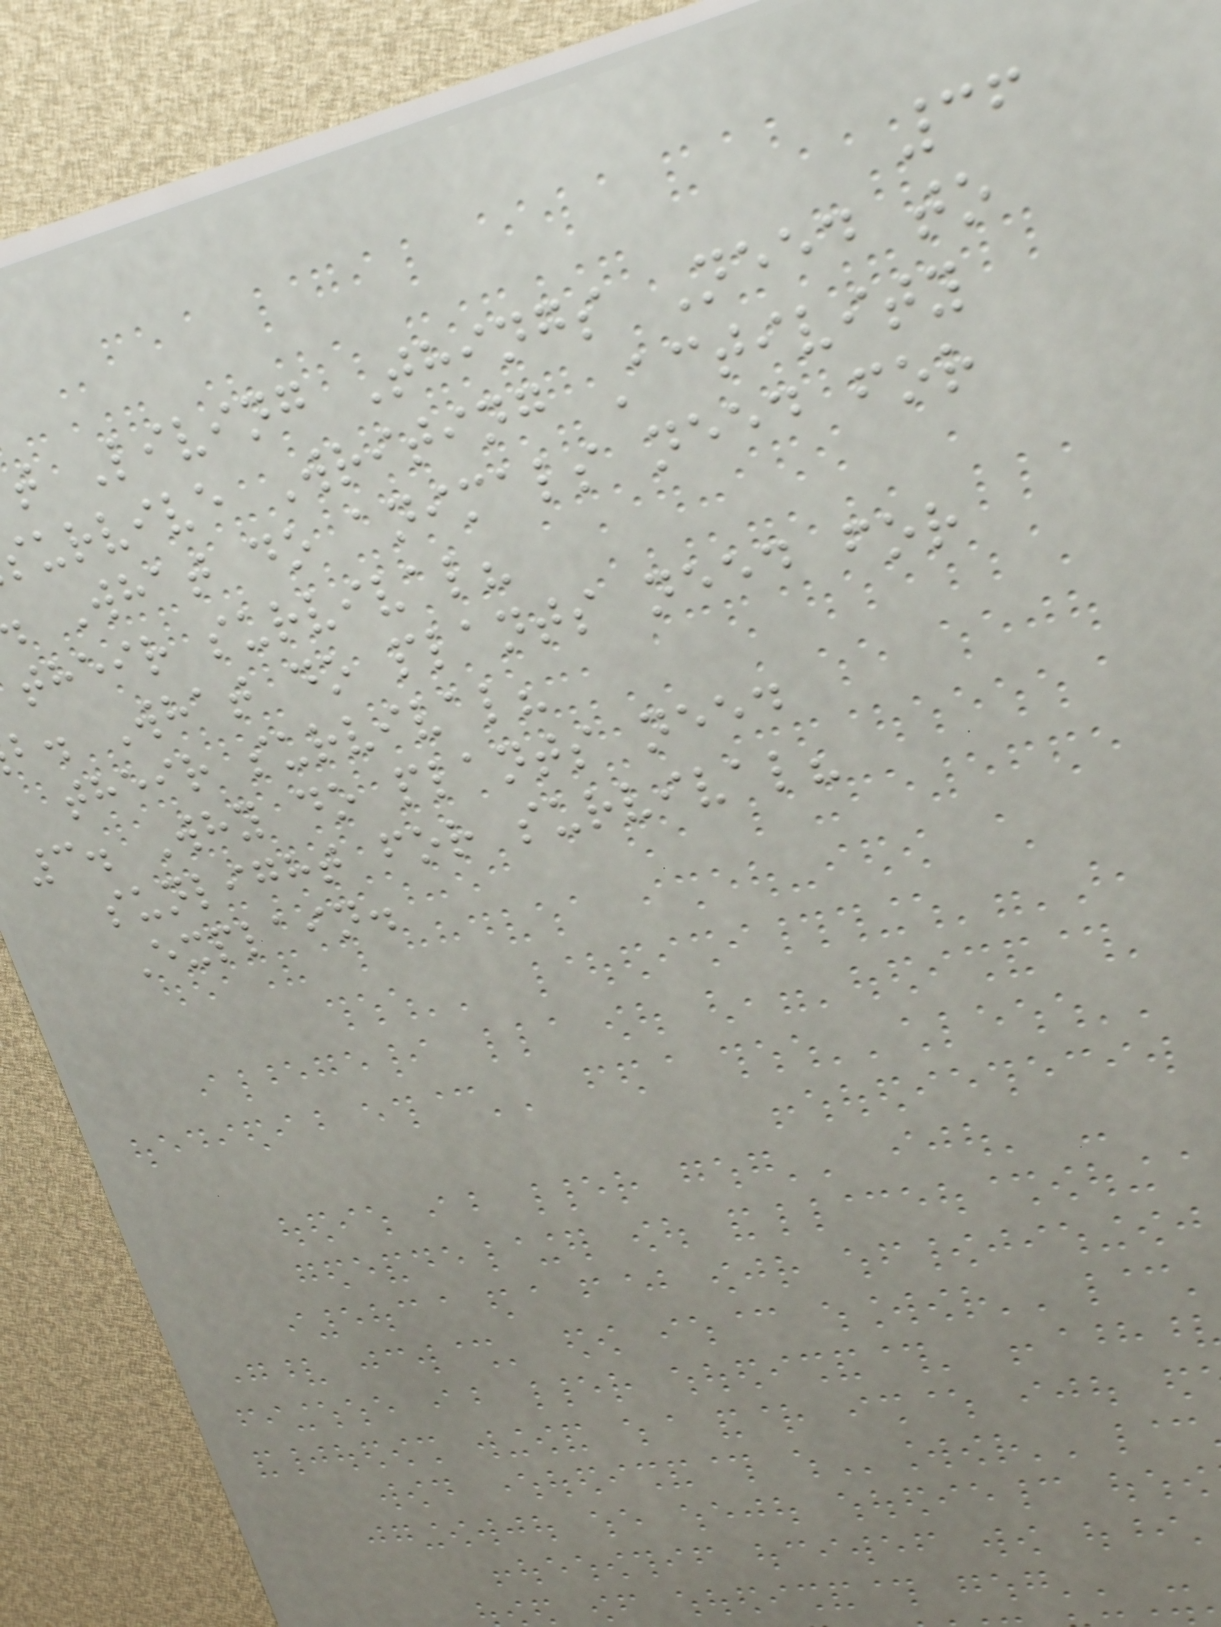36
t Living Things Need to
urvive Writing Activity
What do animals need for
their survival?
b. What do plants need for
their survival?
3. Why do plants need
sunlight for survival?
Explain.
